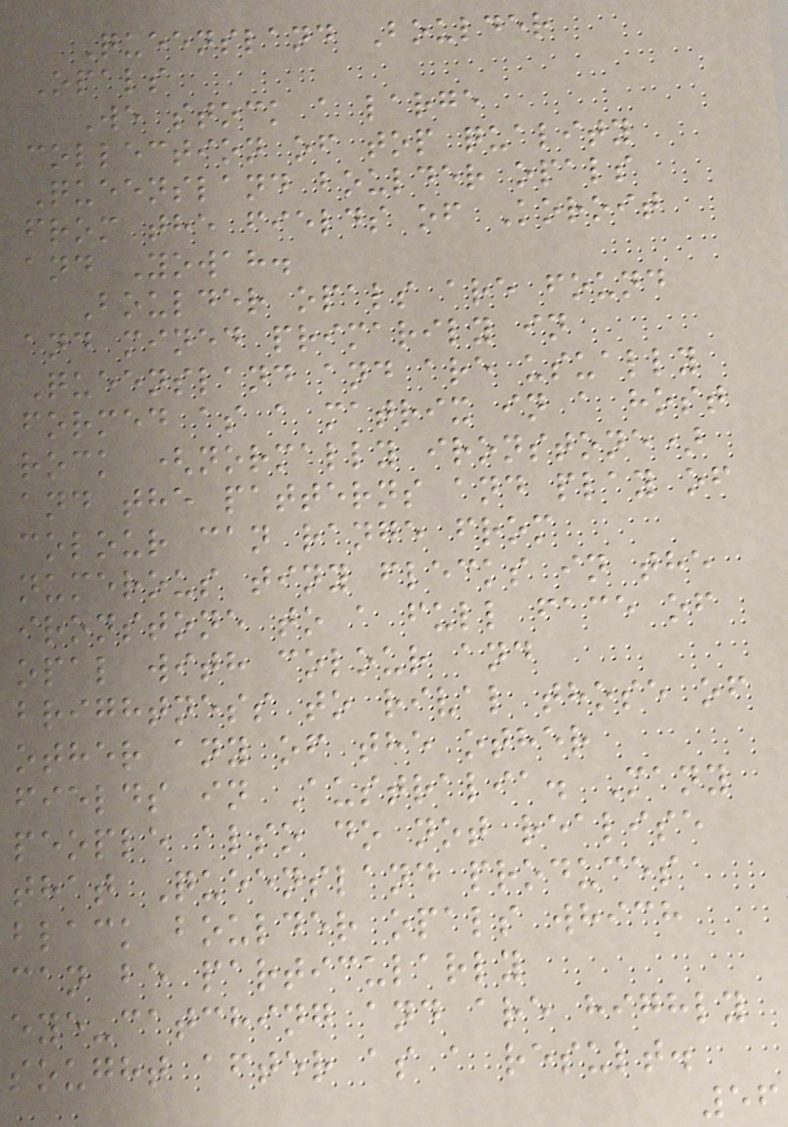Queensland Boulder
Opals
We stock a large
collection of top quality
Queensland boulder opals
from the fields of Koroit
and Yowah.
Boulder opals are found
and mined primarily in
Queensland and are usually
formed as a matrix in a host
rock (normally ironstone)
and the patterns and play of
colour can range from
numerous tiny flecks in the
ironstone to a full face of
opal with colour and
brightness to rival those of
other any of the other
fields in Australia. Many
people also do not realise
that Queensland produces
black boulder opals which
can be particularly
eye-catching and are highly
sought after as a result.
56
